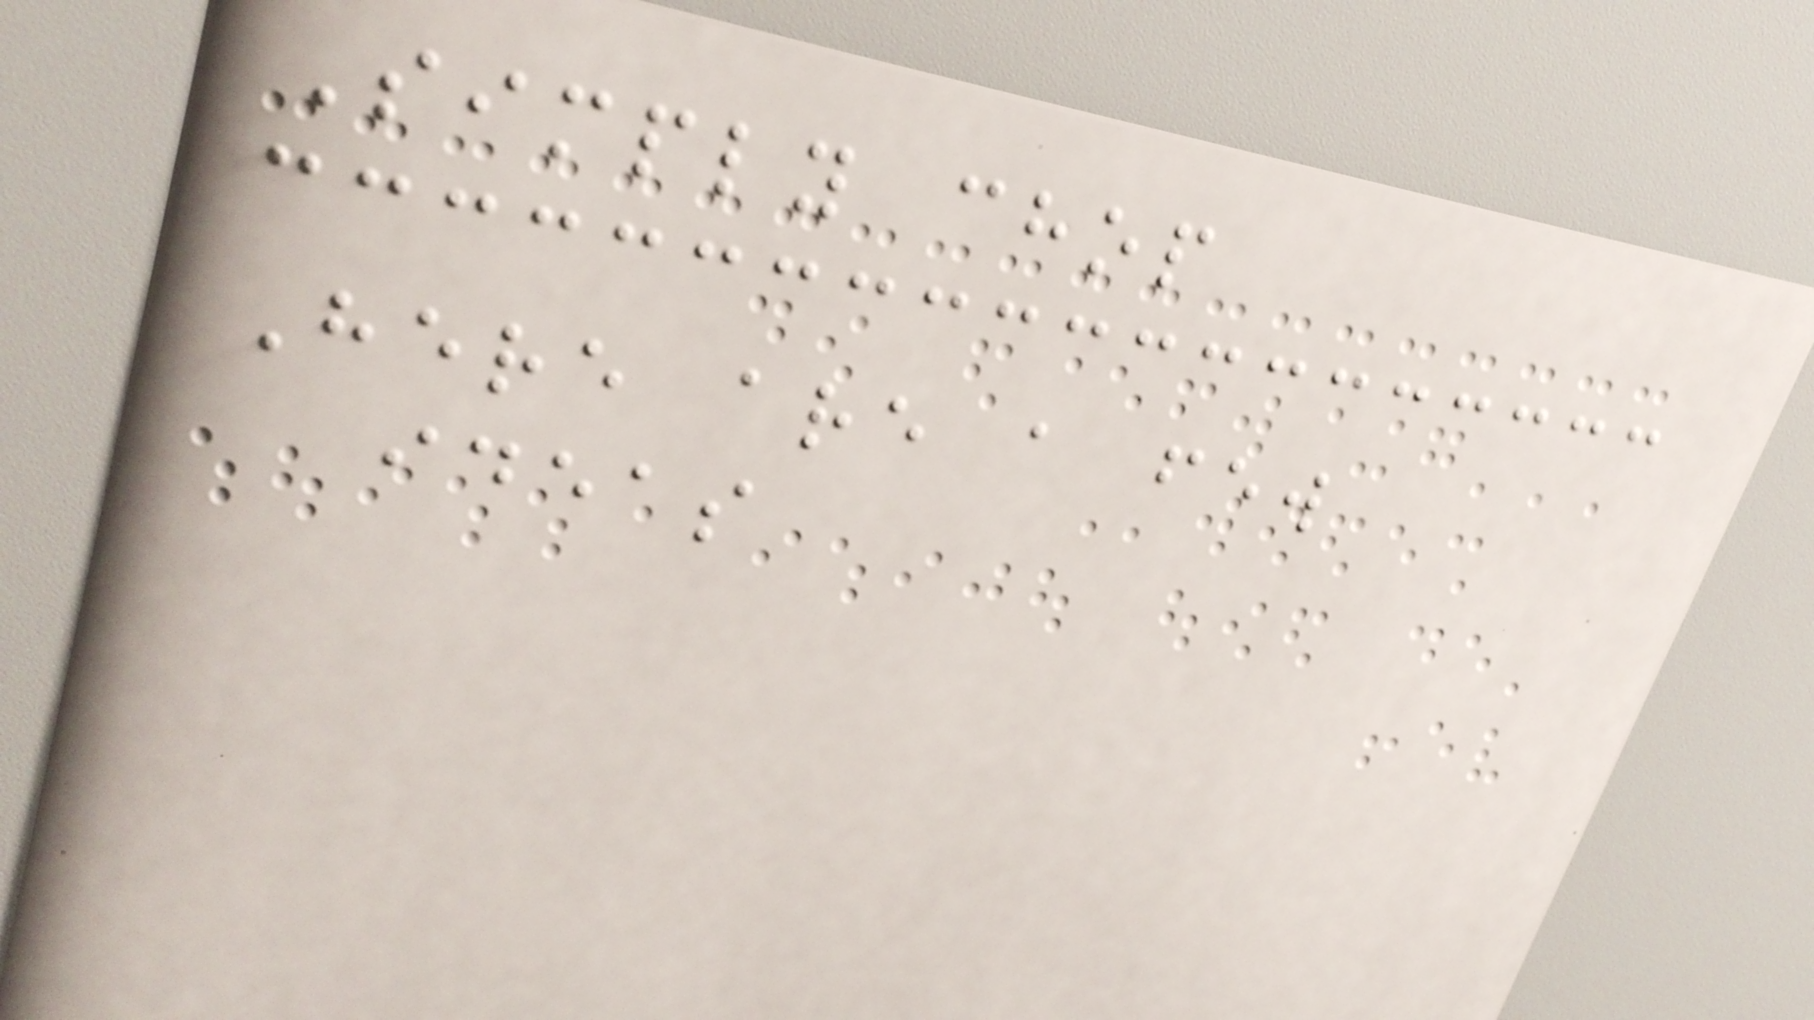Simply chop
Here are a few
ideas
